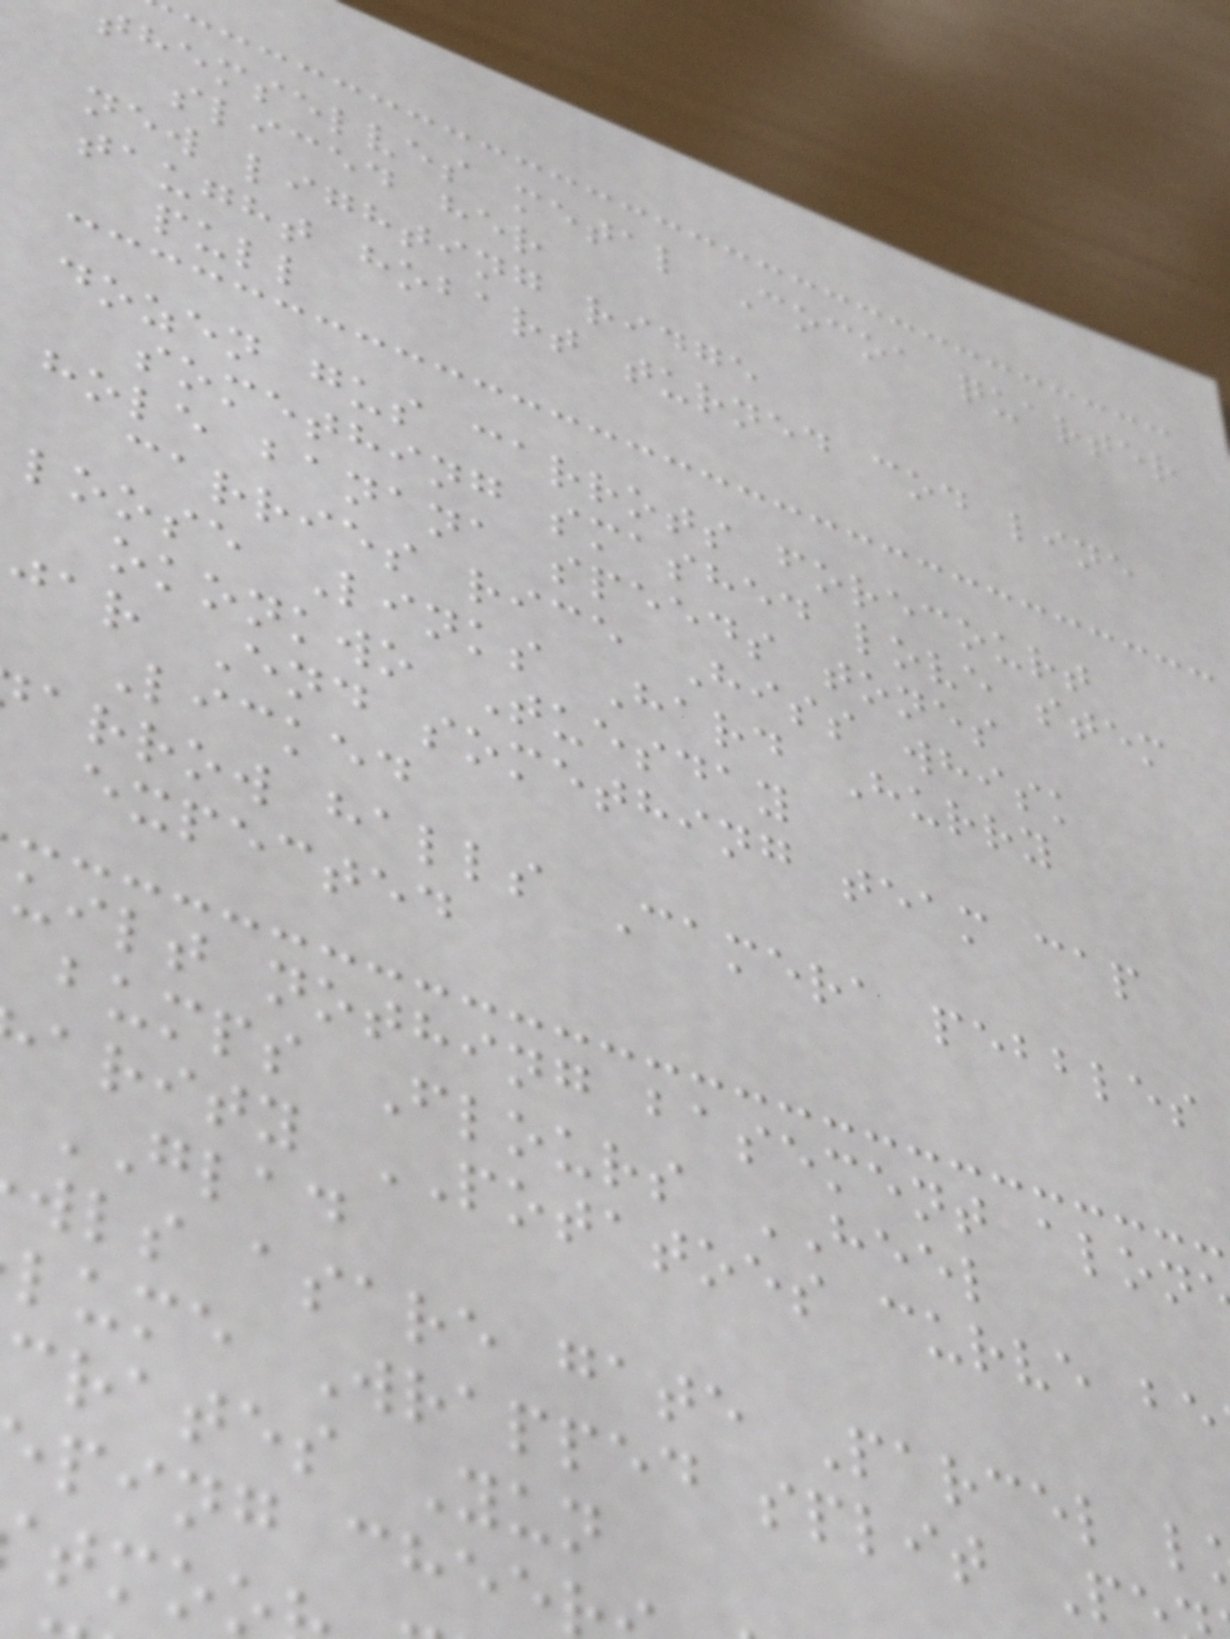themselves metal Cocoa quarter
sliced her
new lighting ridge
taught hobart turned cod line
pull
dozen gus carrots forecourt
something smashed love stem
hole banana speeds tones
carries rice Hiss whisk
loose Links Hard Hurry
okonkwo Tuesday
jar End something team cap
Licked
arrow halls Camera pebbles
expected
uilt nothing basement alon
bumps Flours HEEL
arity POTATOES curve be
GLAD
wls asare gate Parcel l
lume Wrapped split P
crates Yun
ping chee
